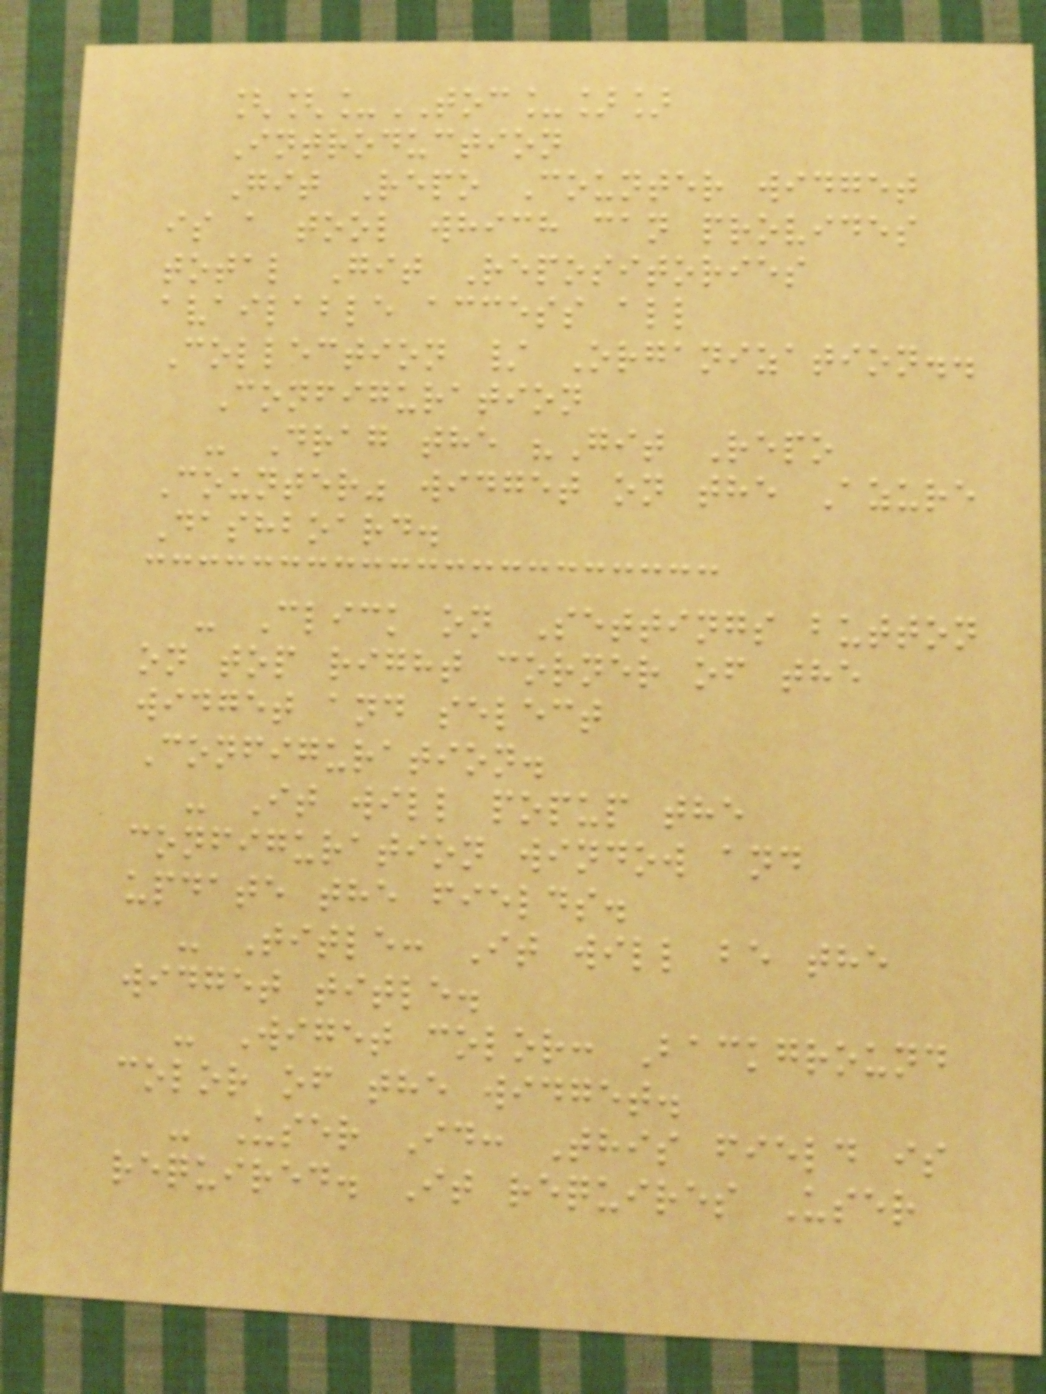[[_TOC_]]
Introduction
Git Repo Counter widget
is a tool which can provides
total Git Repositories
available access all
Collection / Organization..
Configuration
- Drag the "Git Repo
Counter" widget on the Azure
Dashboard.
- Click on Settings button
on top right corner of the
widget and select
Configuration.
- It will popup the
configuration window and
update the fields.
- Title: It will be the
widget title.
- Wiget color: Background
color of the widget.
- User Id: This field is
required. It requires User
